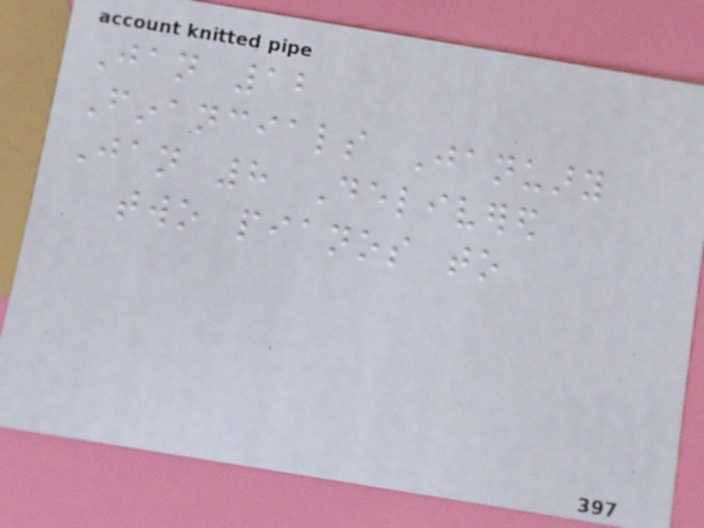Jan 12
Financials January
Jan 8 Delivered
two pianos to
